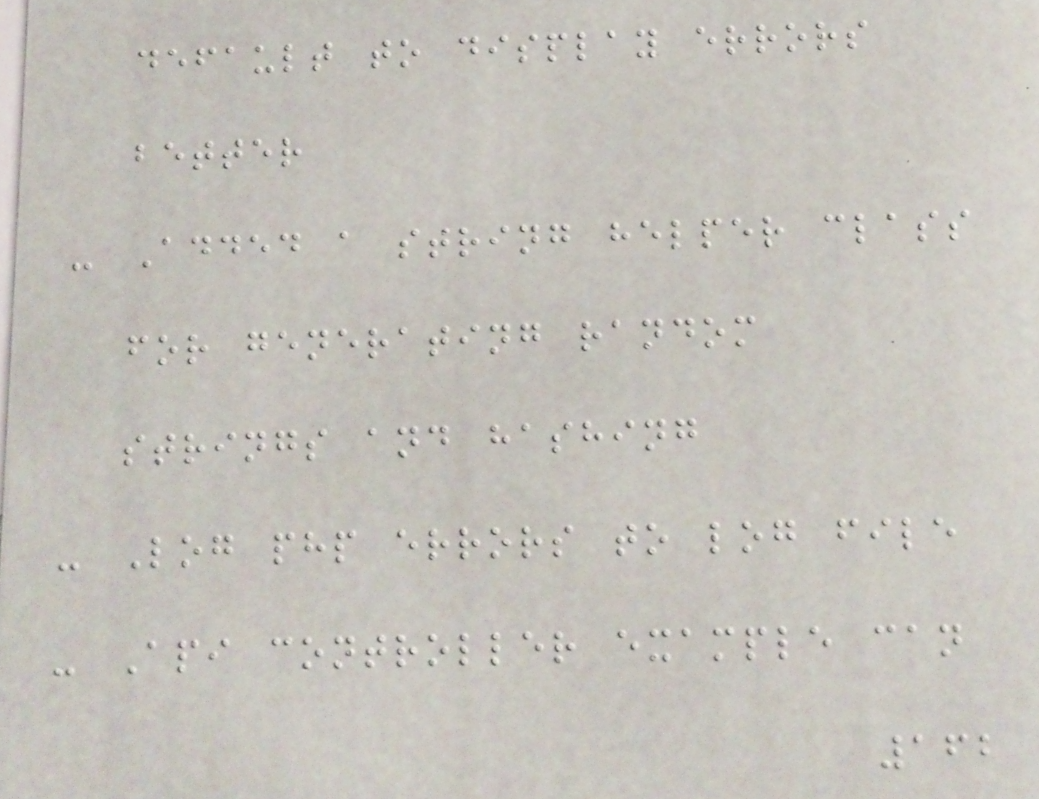default to display errors
better
- Added a string helper class
for generating random
strings and hashing
- Log php errors to log file
- Api controller example can
162
